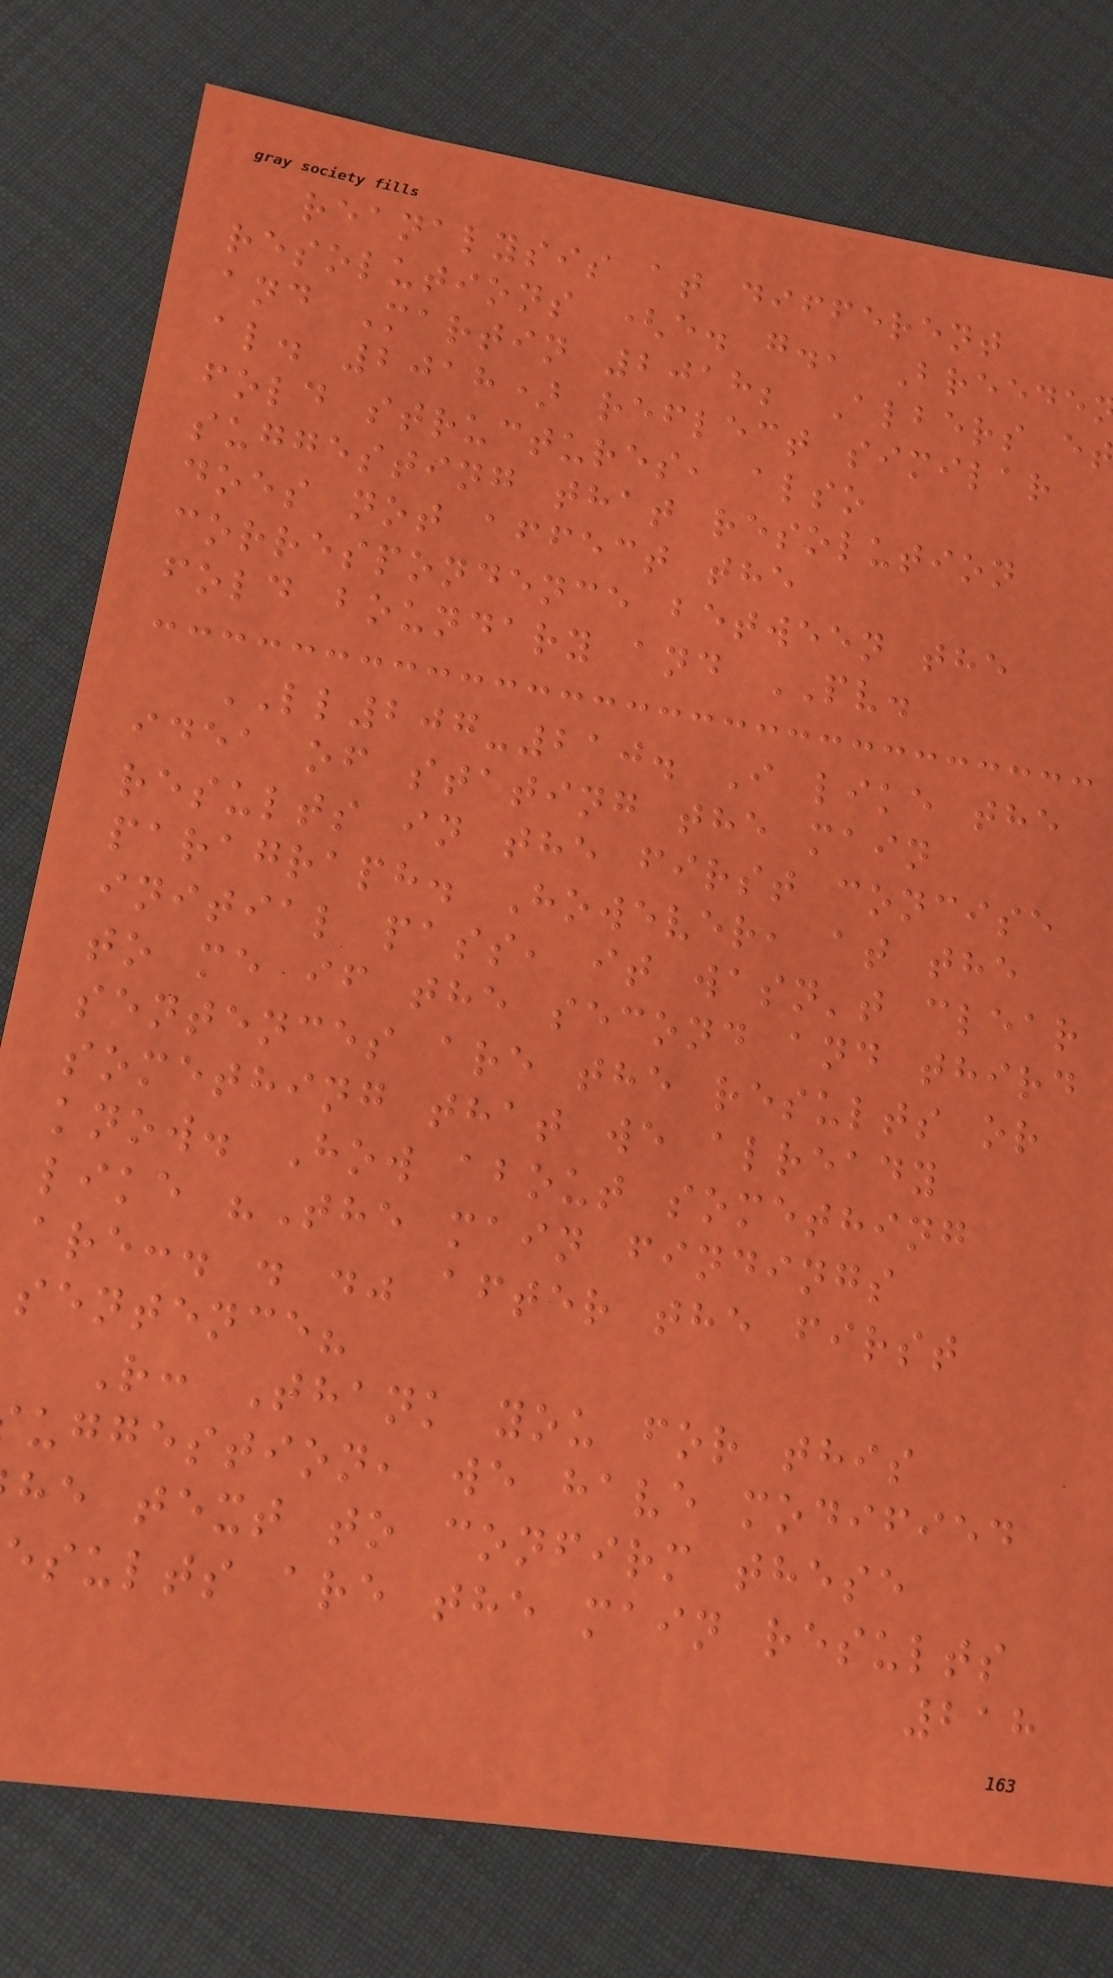reanalysis at different
resolutions (e. g., Breede
and Martin 2018; Albers et
al. 2018) reflect similar
fold structures, also
suggesting that resolution
does not affect the
correspondence between the
fold boundary and PV.
LL207-210. I like the
idea of stating the main
results in the first concise
paragraph. However, at the
initial pass, it wasn't clear
to me if the second and third
sentences are the results or
something that we already
know. How about something
like "The main findings
are:. . ." after the first
sentence?
R: Thank you for this
uggestion, we have modified
he text to confirm these
esults are the main results
218
